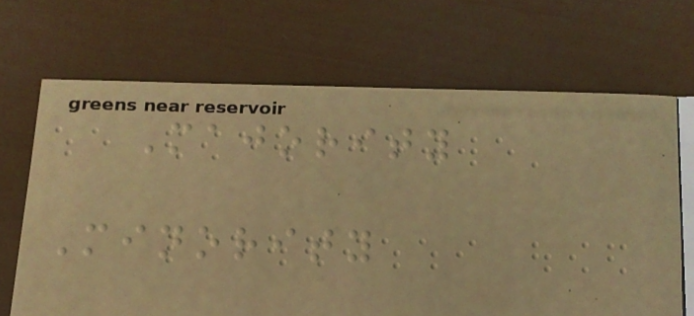Majority
Minority
